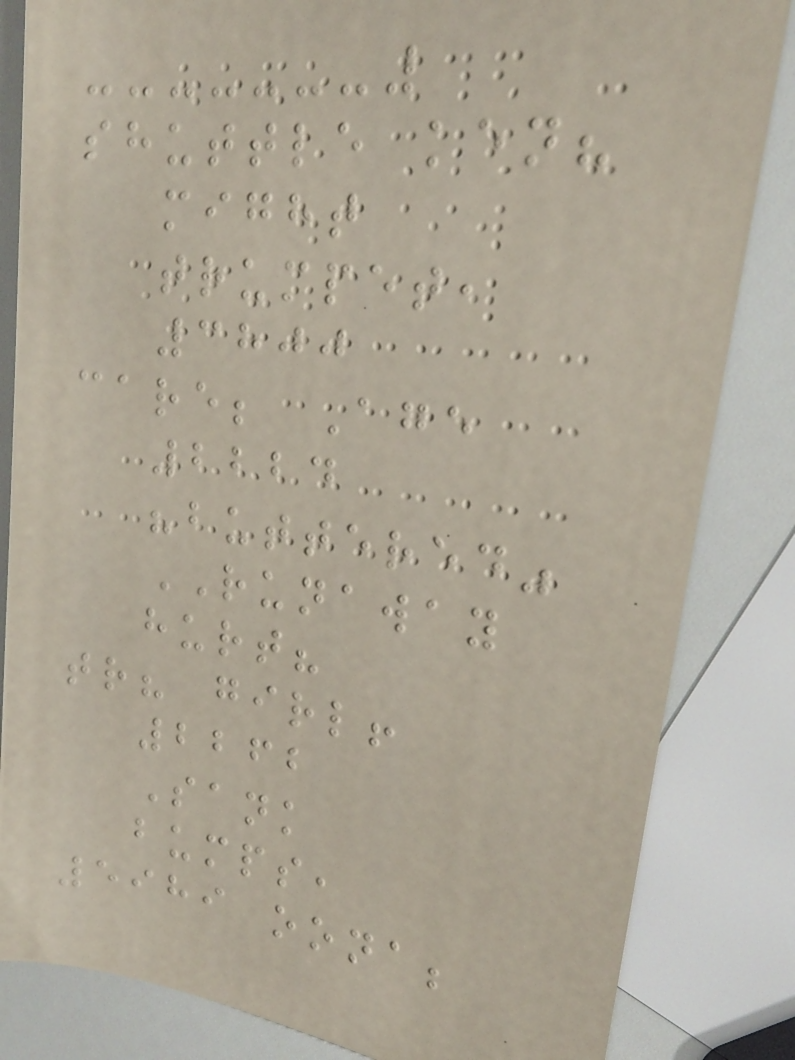shuttle ken?
might
trumpet,
3800
care; Age
2224
"buttered"
RUNAWAY
hurt?
tr? girl!
2262
Sank
bumps,
5989 oona;
